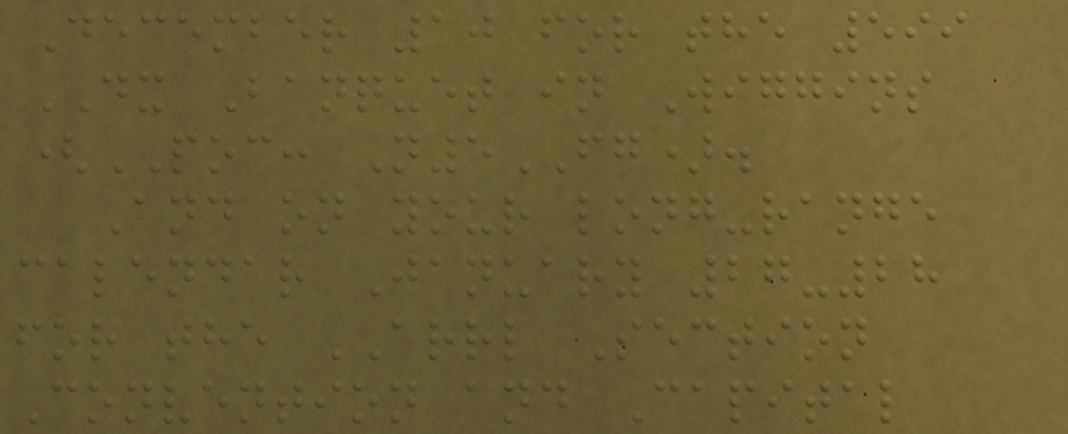December 10 for the 599
DX Banquet in Wiggins
(POC: N5FG).
And on your long-range
calendar January 27-28
for the ARRL Section
Convention and Capital
